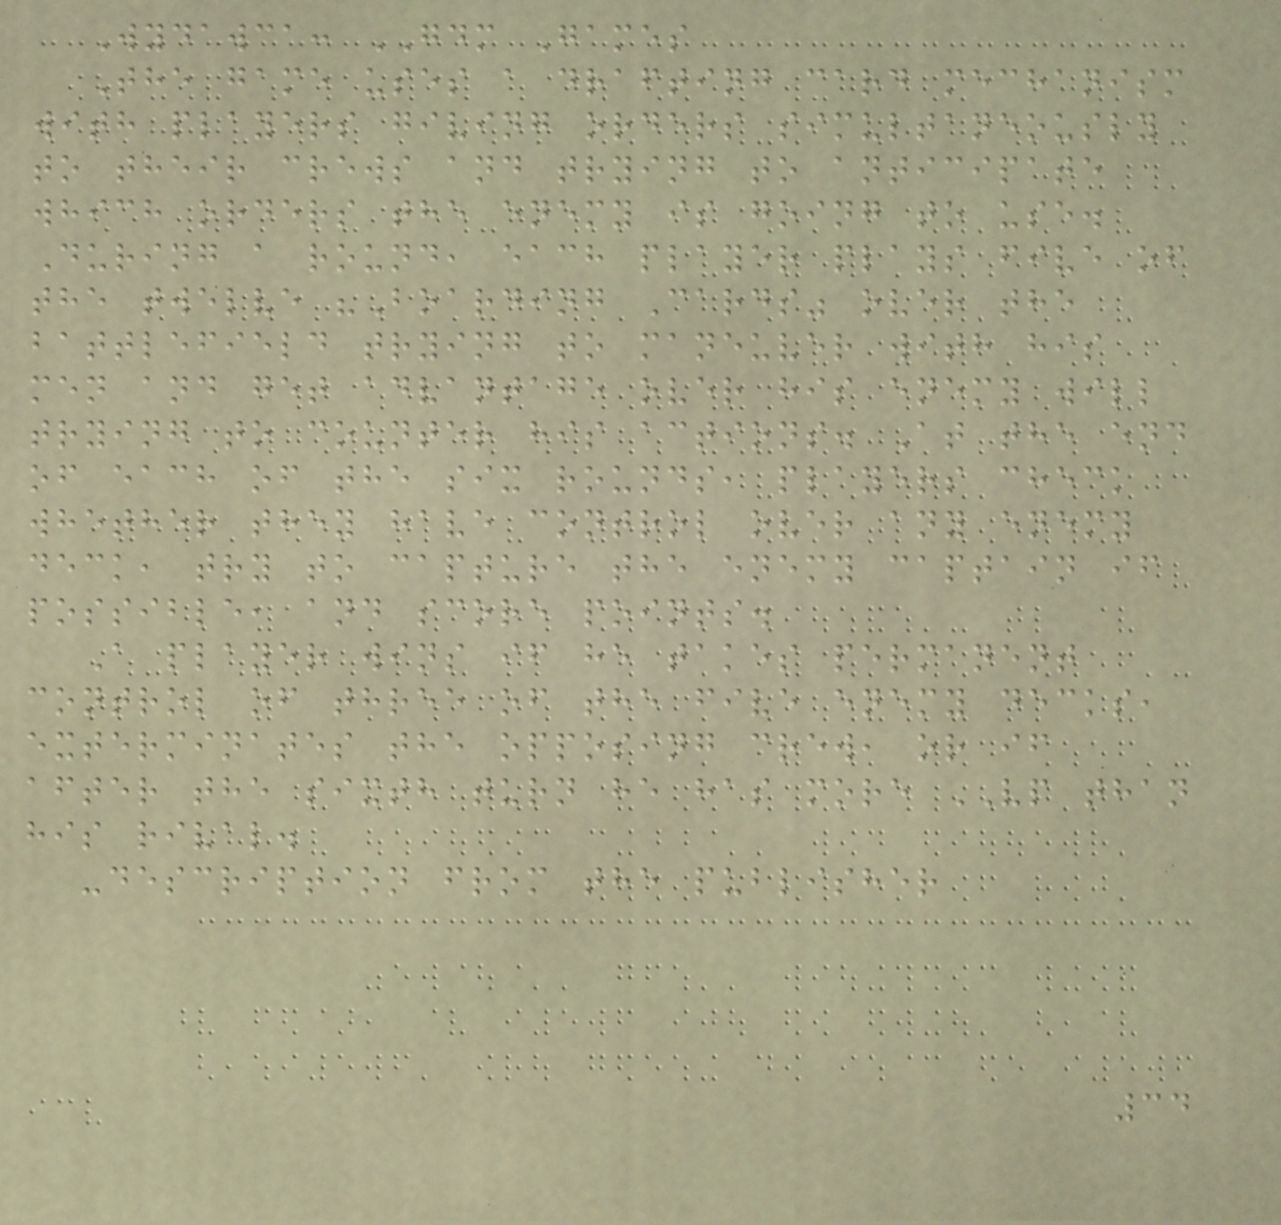Wydawca: GDM Games
The game uses a drafting card mechanism
with players giving orders simultaneously
to their crews and trying to anticipate
which orders the enemy is going to use.
During a round, each player plays five of
the twelve "Boarding Cards" over the
battlefield trying to maneuver with his
men and get advantage over his enemy will
trying to counter his actions. At the end
of each of the six rounds, players check
whether they have control over any enemy
deck, try to capture the enemy captain if
possible, and score points.
A player wins if he takes permanent
control of three of the five enemy decks,
exterminates the opposing crew, or if
after the sixth turn he has more VP than
his rival.
-description from the publisher
34
